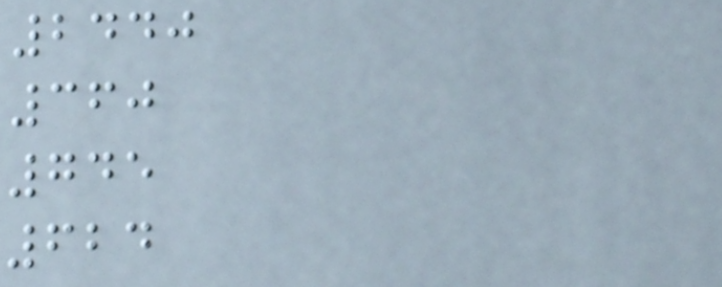2440
360
745
624
